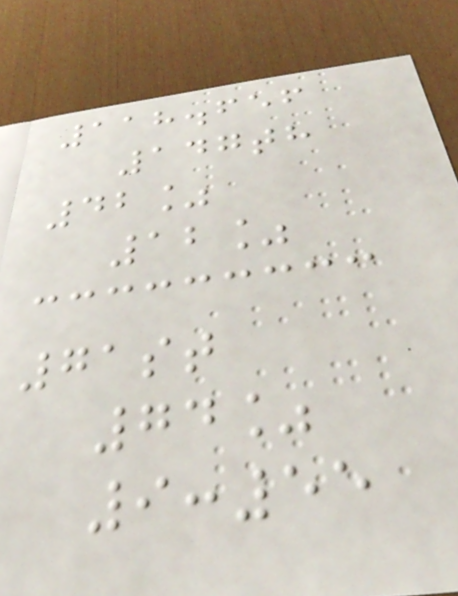118.656
147th
42%
12%
71st
74%
9:55
